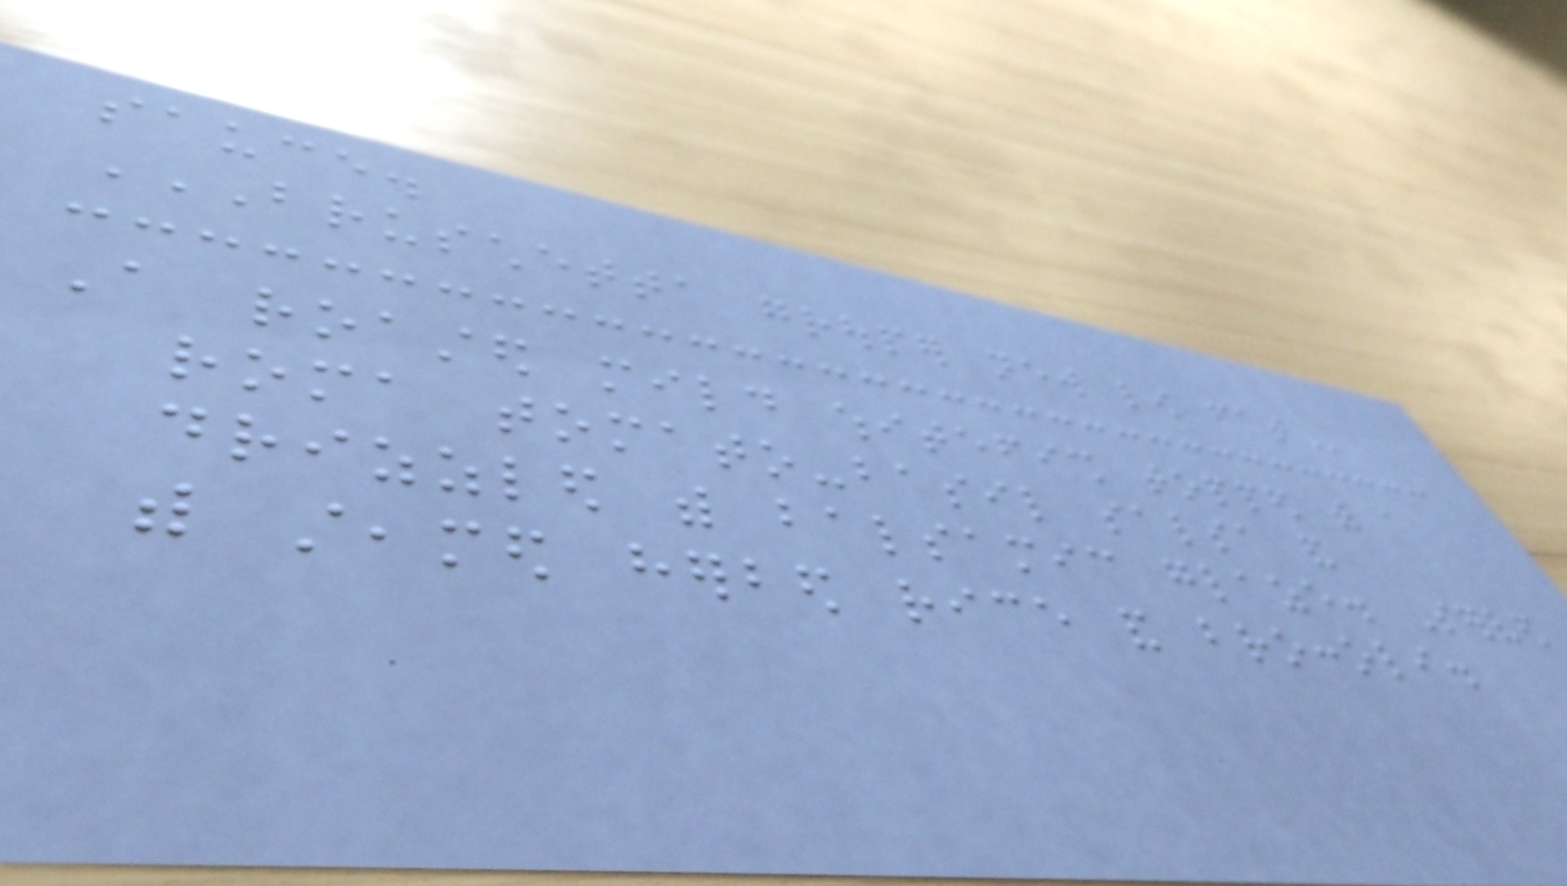sauce.
BRUSCHETTA GROUPER NEW LOW FAT
A roasted mild whitefish topped with a
roma tomato-basil salsa and
drizzled with balsamic glaze. Served
with steamed herbed rice and broccoli.
